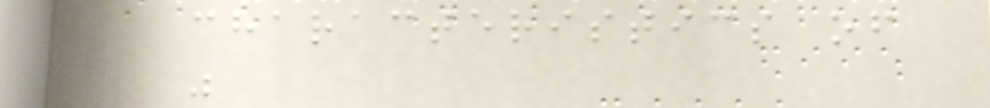characteristics of
"
